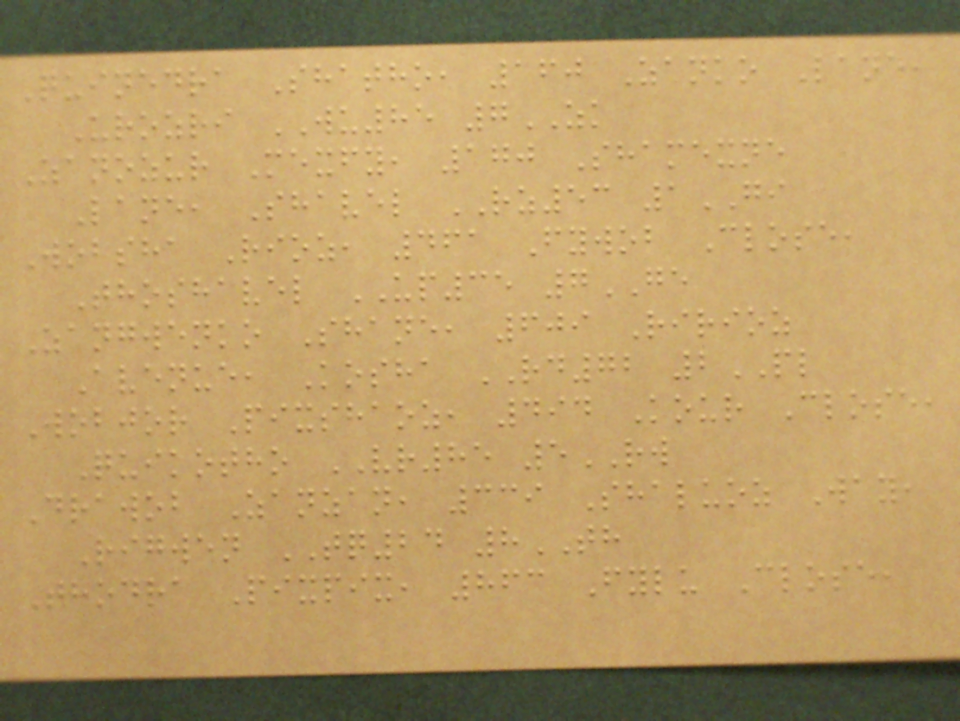Quinedra Shatho, 160 Zanko Lane,
Urozri WU85 7ZK
Zanozur Mexfy, 170 Shamexne
Lane, Shavel RZ53 1GI
Wobsha Rioz, 461 Fywob Close,
Thoshavel UP35 7GE
Zangwenko Shane, 609 Ririoz
Avenue, Kosha RD72 2PL
Wobjor Pixshaoz, 494 Kour Close,
Quikotho VR85 5RW
Drawob Zanzan, 339 Shaluoz Way,
Rigwen TQ24 8TH
Thodra Pixpix, 863 Fylu Close,
